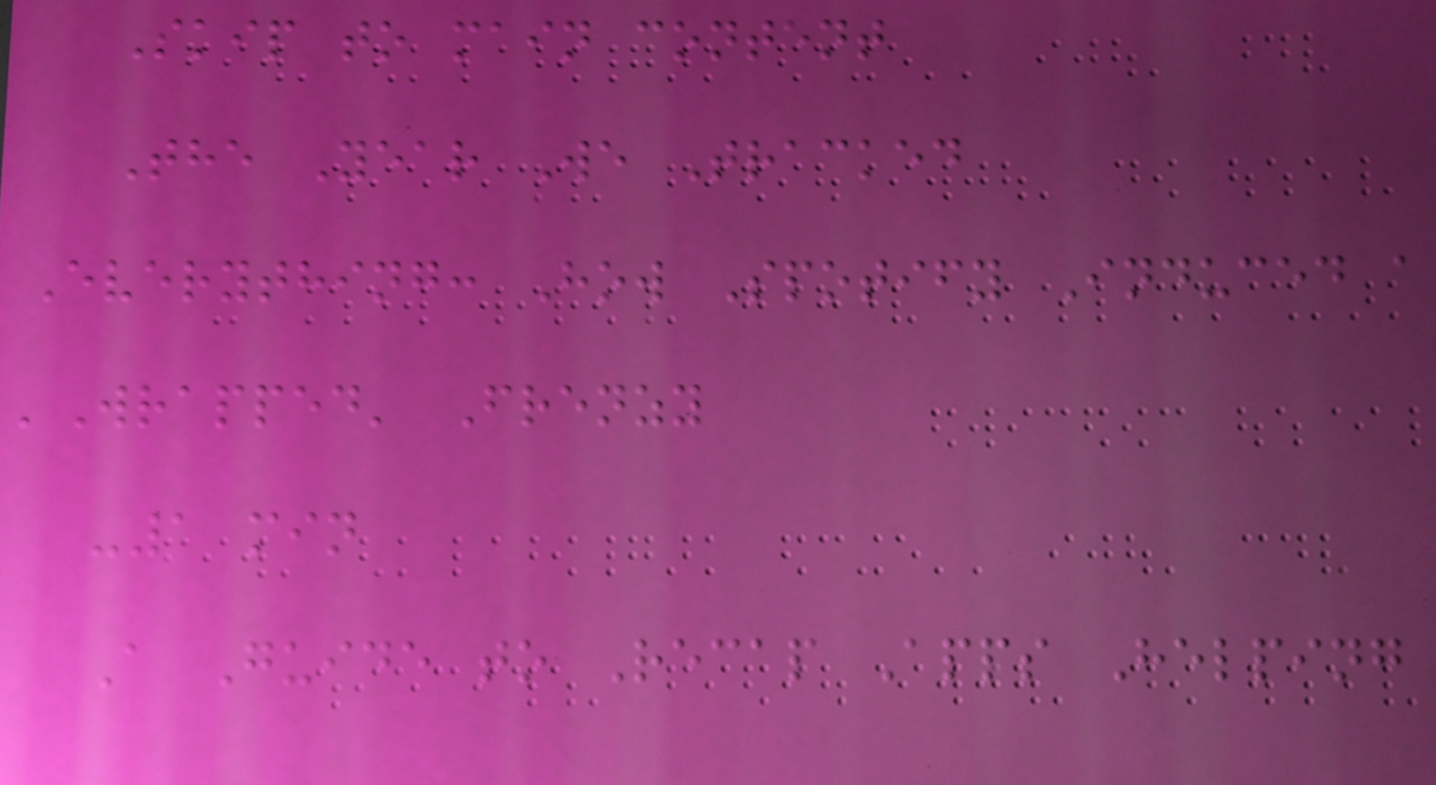Skip to main content
The Year We Tracked
Everything: How Spotify Induced a
'Wrapped' Frenzy
-1 min
A Guide to Recap Apps Helping
